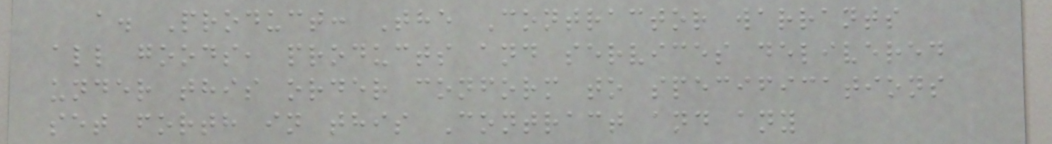a. Product: The Contractor warrants
all goods, products and services delivered
under this order conform to specifications
set forth in this Contract and any
